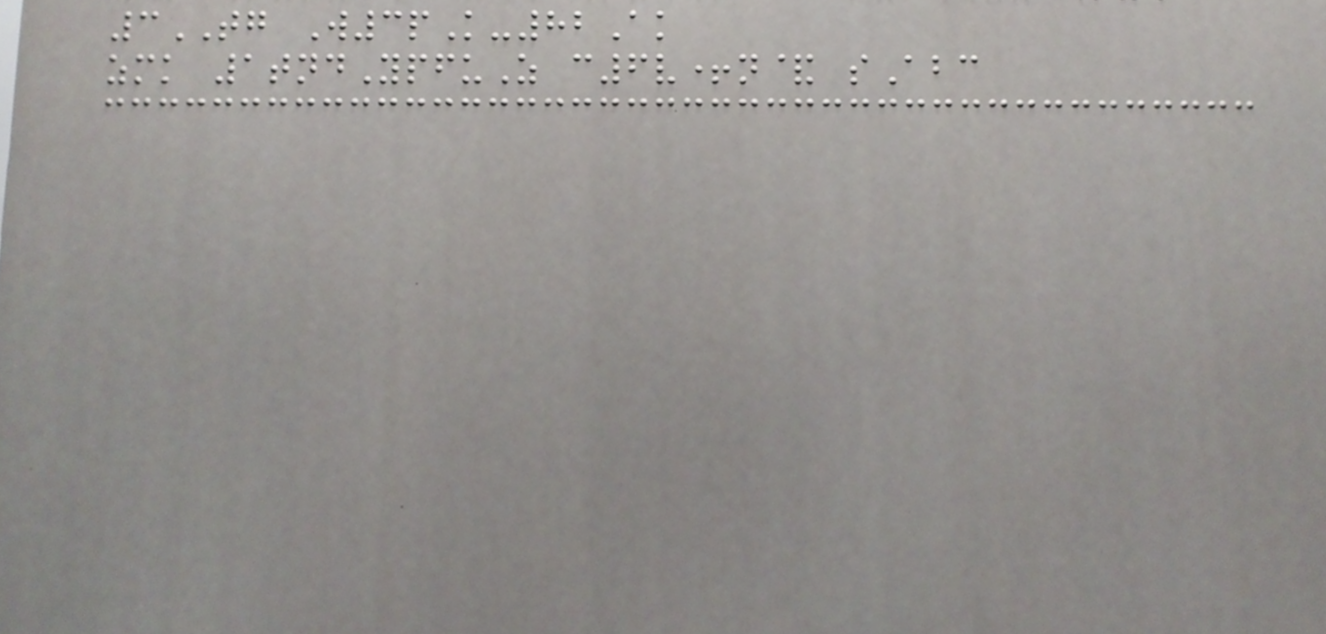3TG W3pK-82Ak
zmk 1tndYpfuZ c6v+n& sAbc
